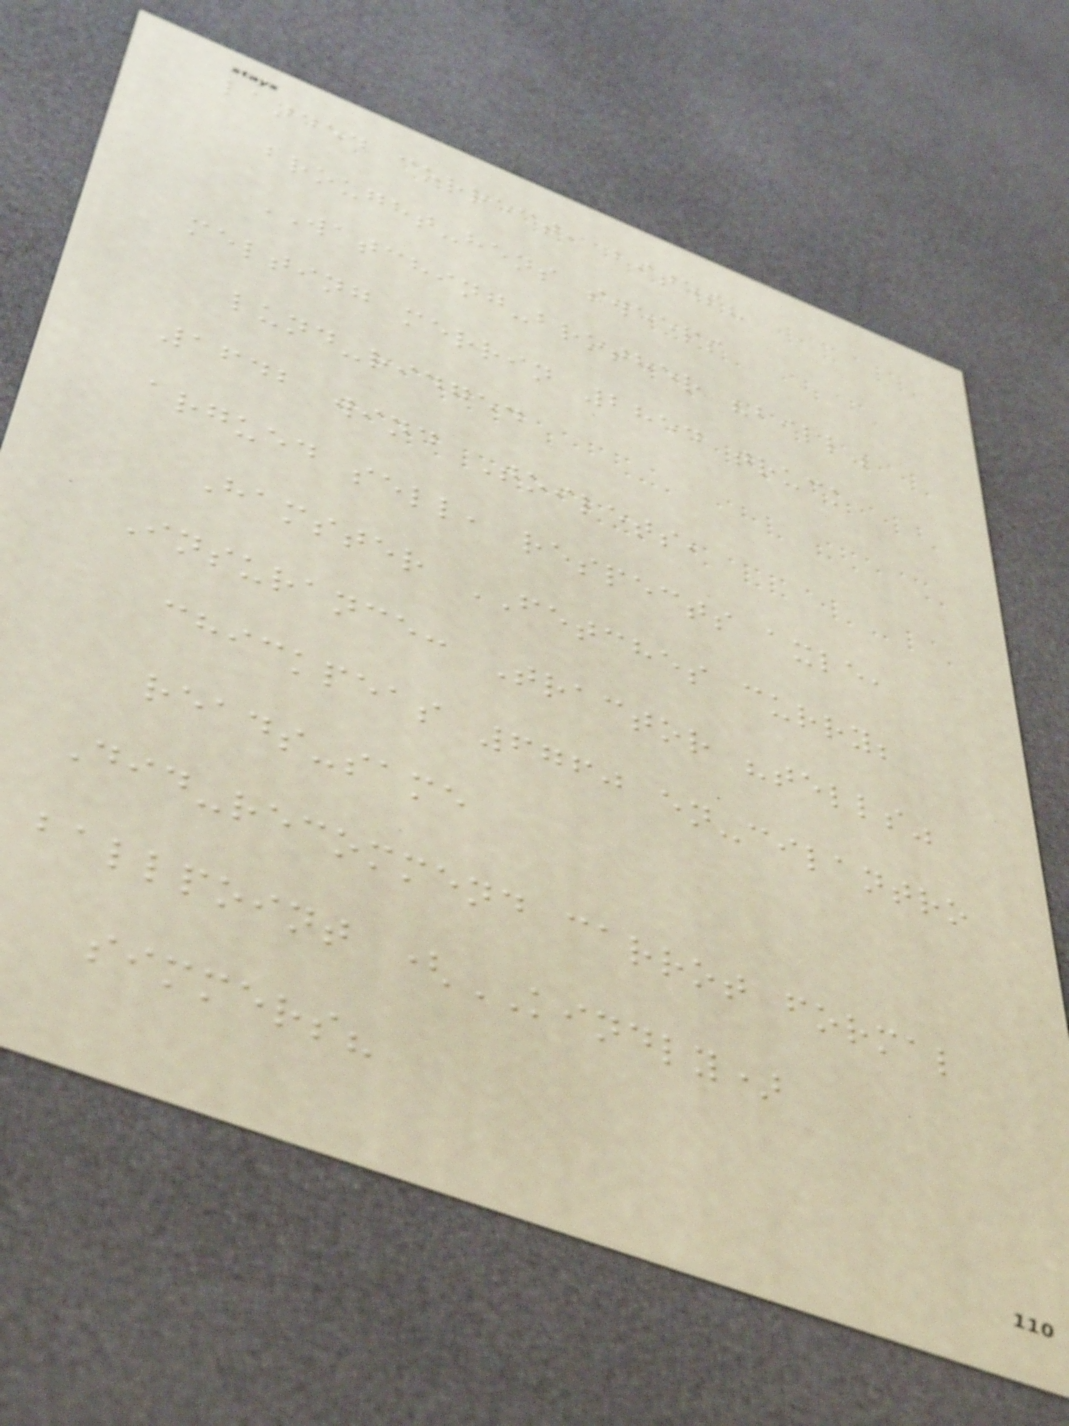landed correct, bites?
brought-hens sweeps
WATCHING-brother "bill"
melting merrin 2854 truck
lund-ridged
1642 wind Toilets,
argued sell, respects axle,
Hamster FETCHES curry;
Insurance: Tractor "tells"
chickpeas 6760 en-cilantro
reads-same
Did-recommend carrot formal
ballpoint (KINDLY)
simmers?
